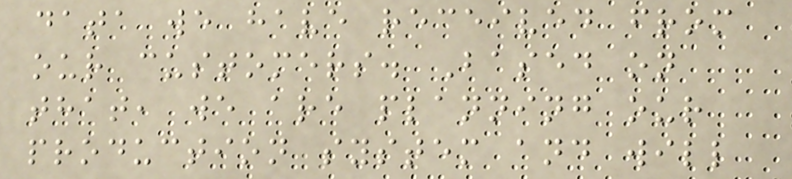data we have received from
our customers. Based on
that, we are planning our
production system and will
